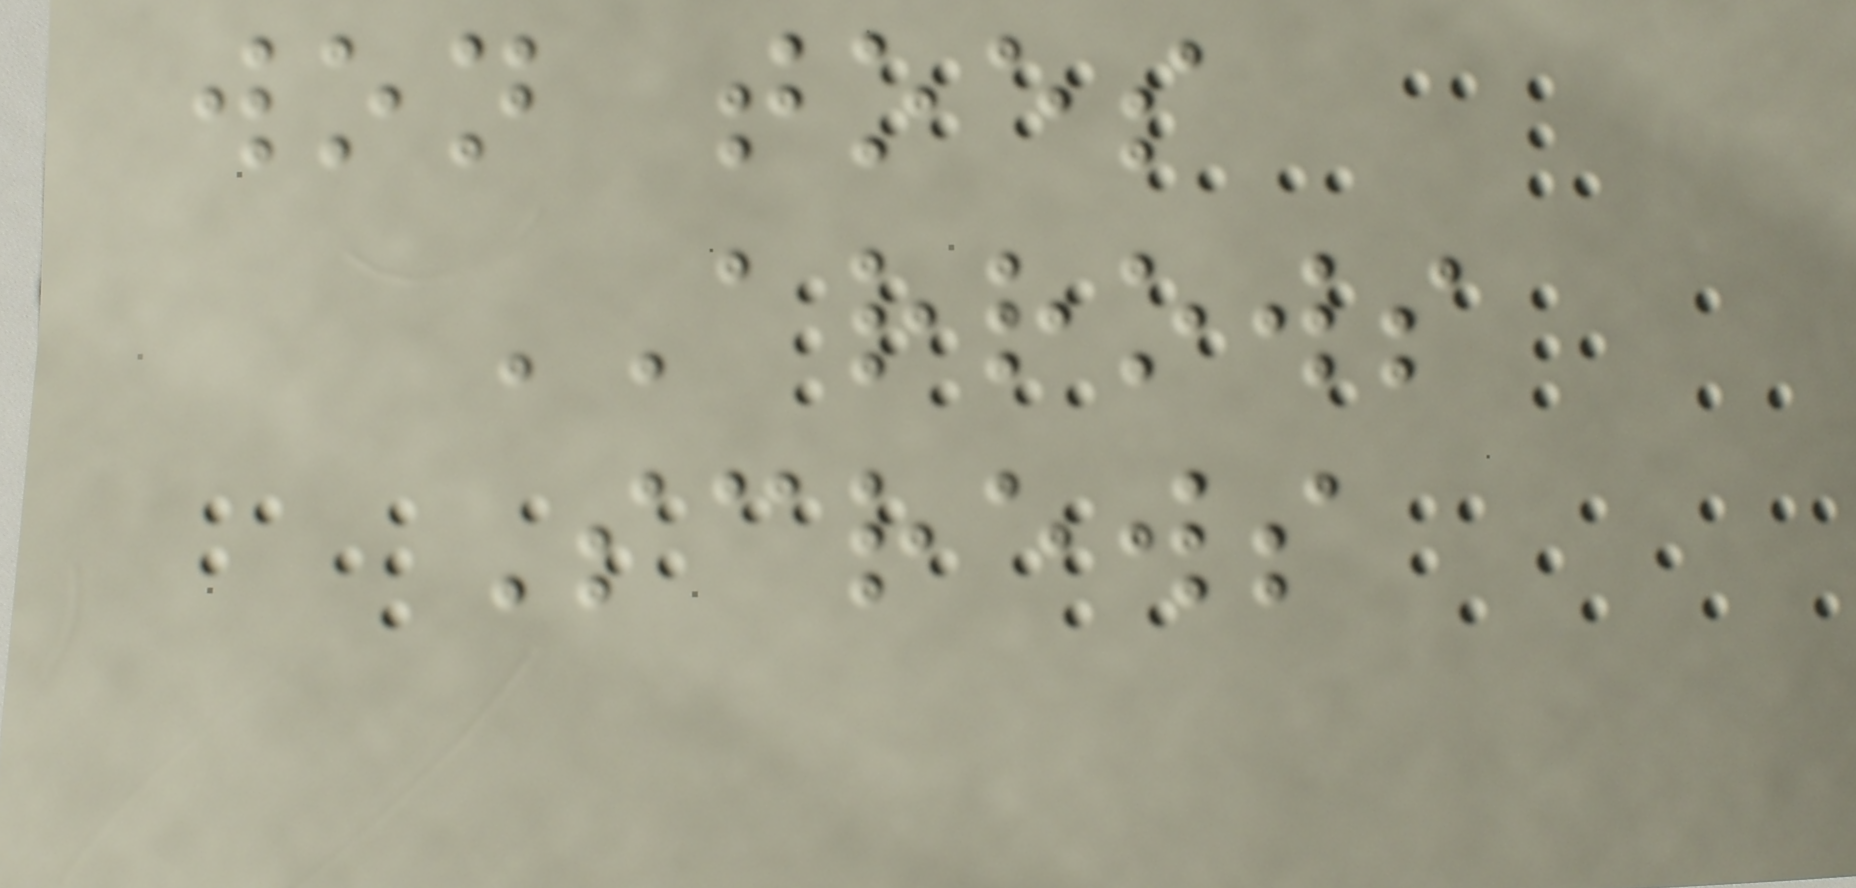won toes
ARROWS
Screws
